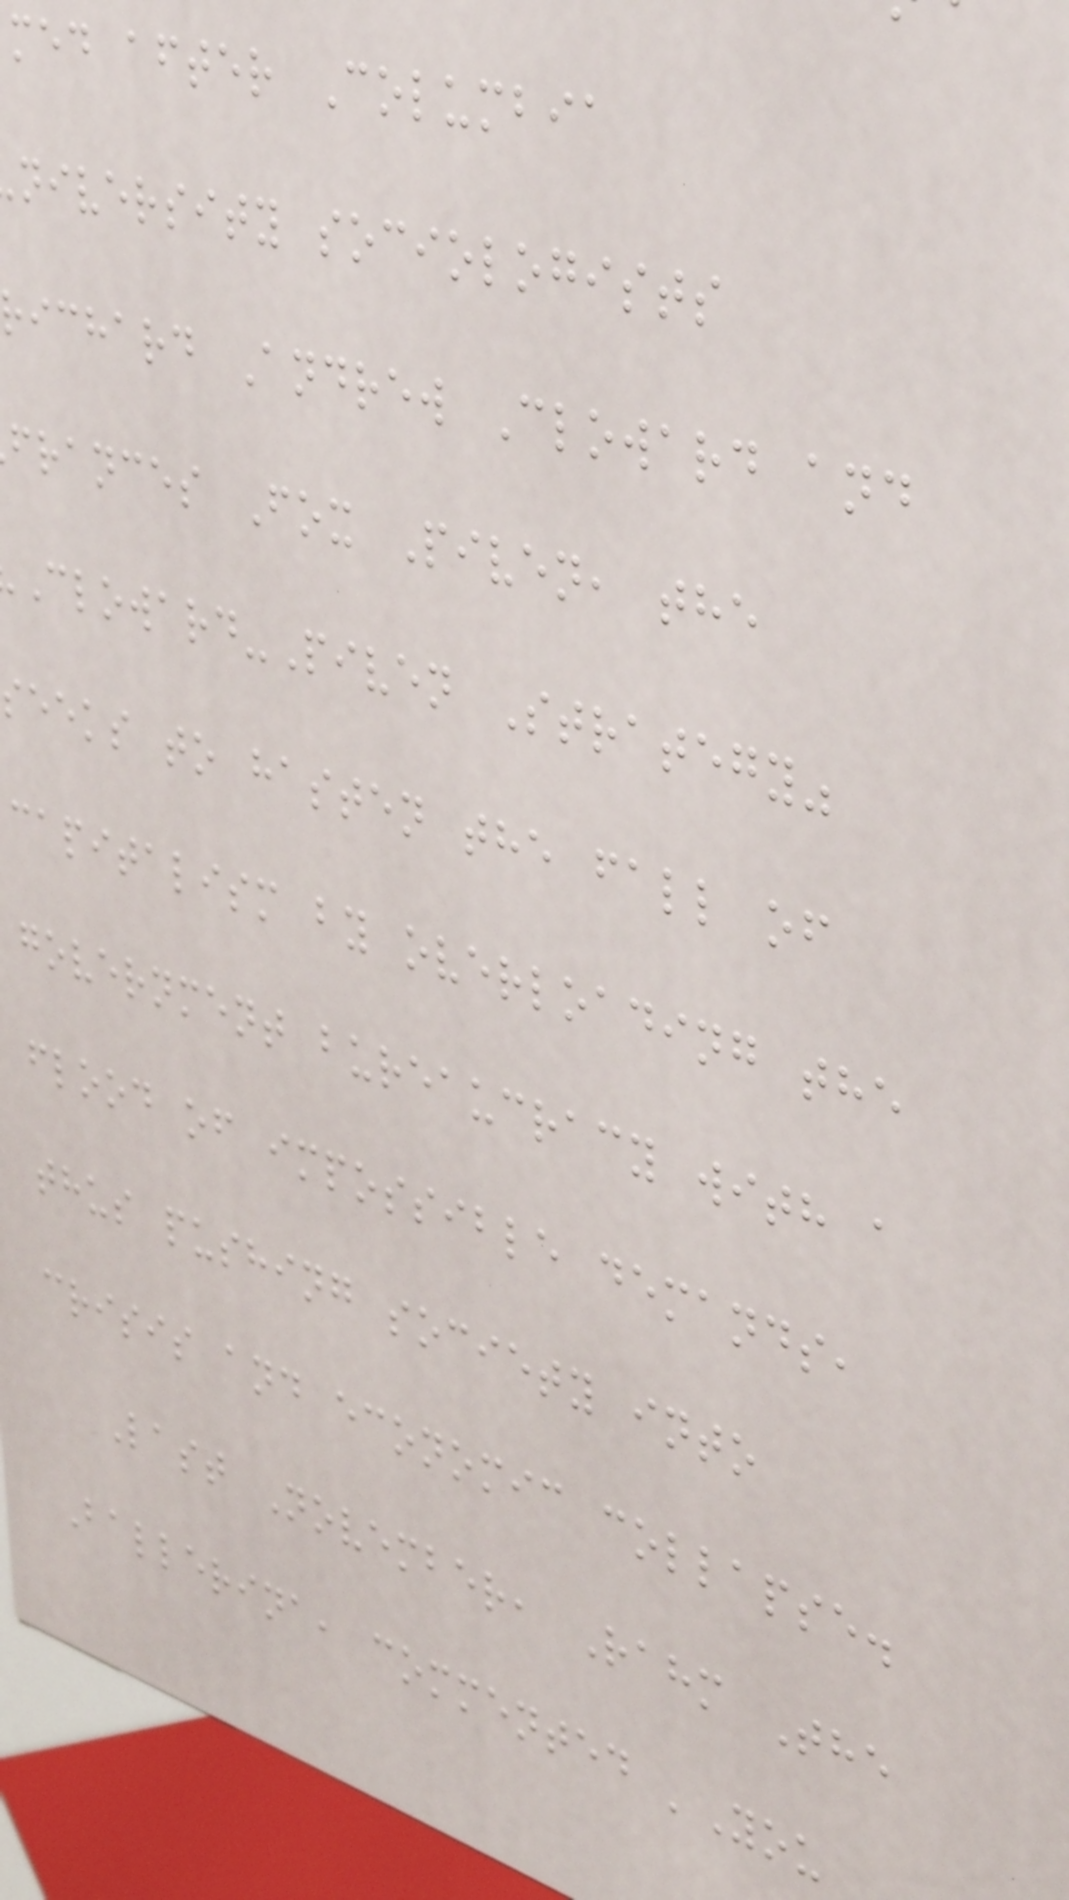med after Columbia
niversity sociologists
richard Andrew Cloward and
frances Fox Piven, the
Cloward-Piven Strategy"
seeks to hasten the fall of
capitalism by overloading the
government bureaucracy with a
flood of impossible demands,
thus pushing society into
crisis and economic collapse.
Last November, Rahm The
Ballerina, commented 'You
